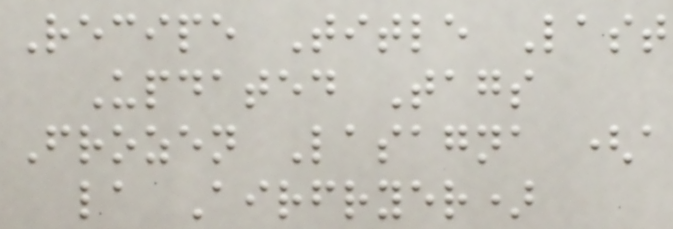Recipe Title Last
Updated Tags
Frozen Lasagna (a
la Airfryer)
